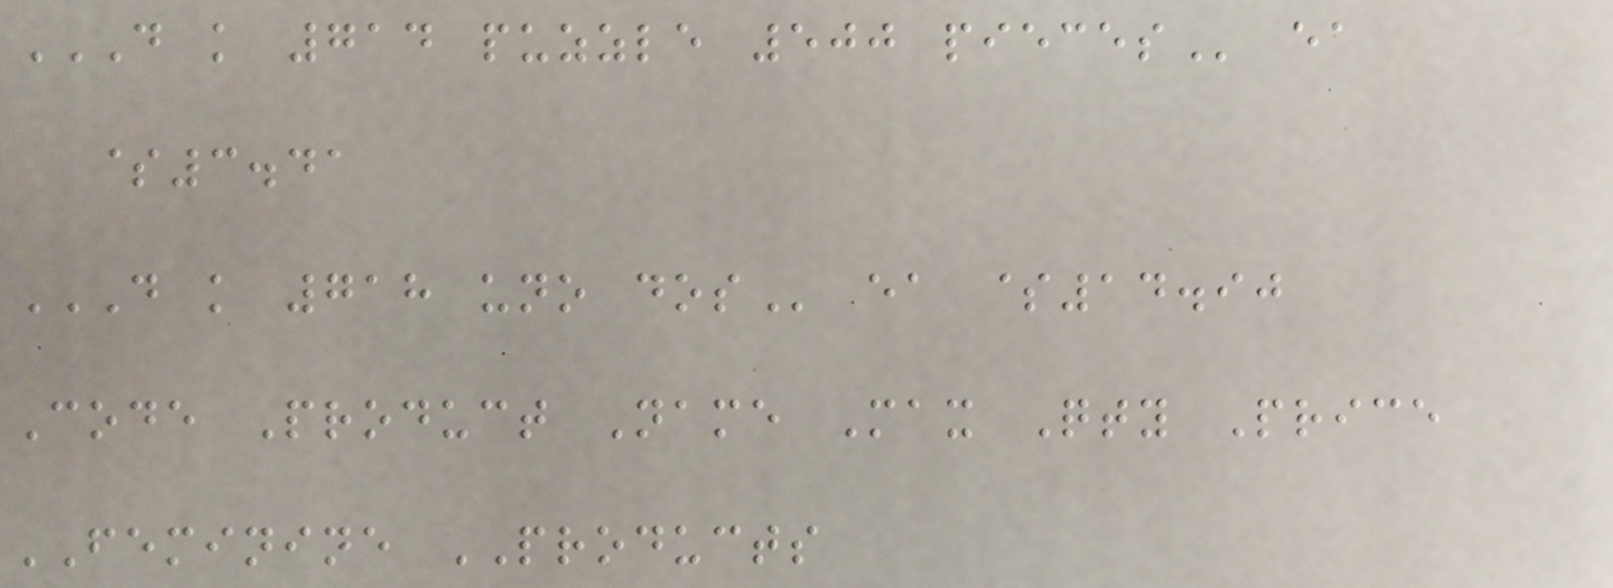D K 714 PUZZLE 500 PIECES ea
$3.41
D K 718 UNO DOS ea $14.90
Code Product Name Max Qty Price
FEMININE PRODUCTS
